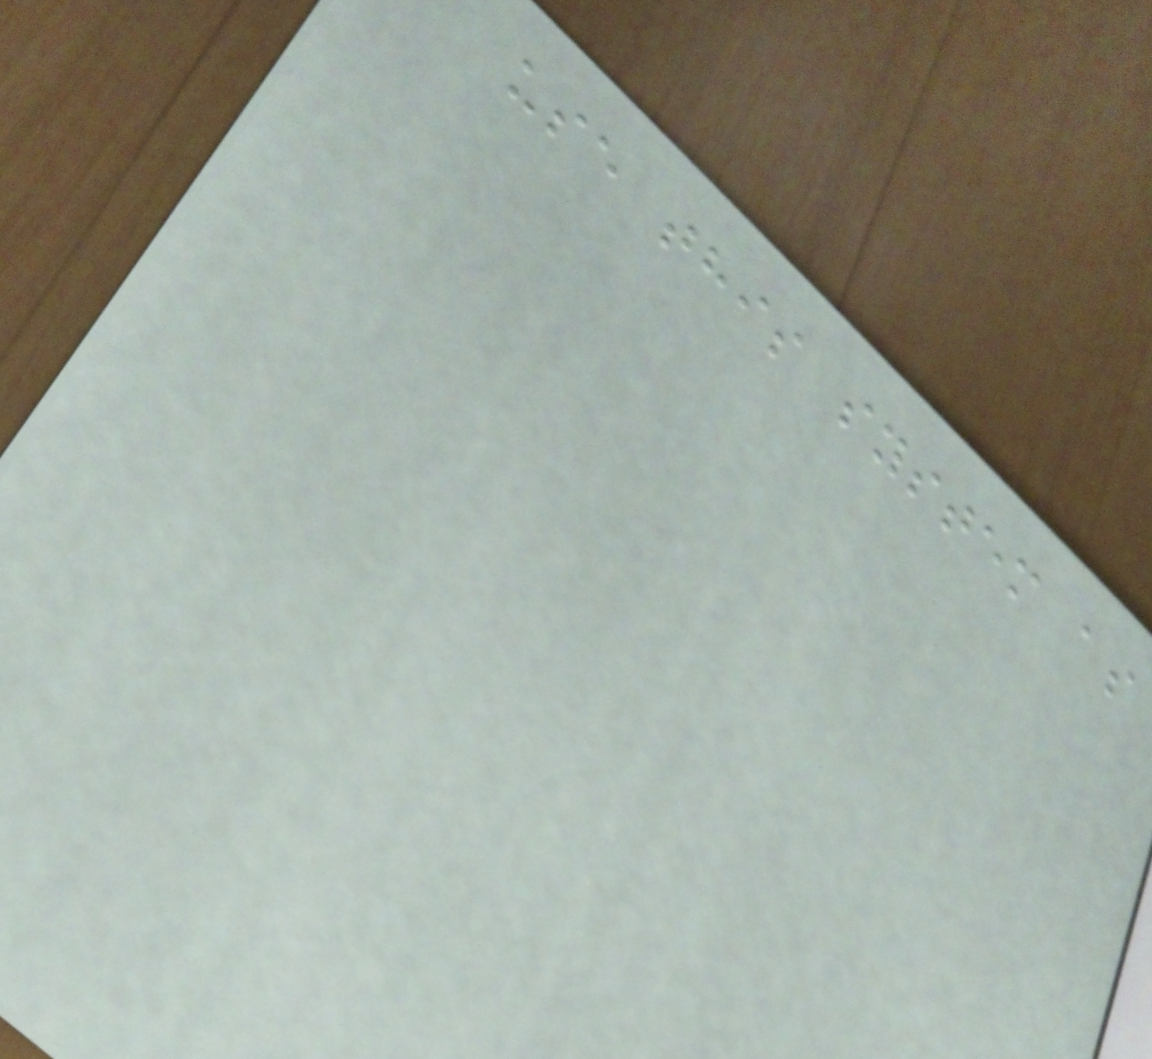use this system as
